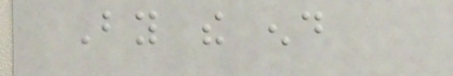By the end
